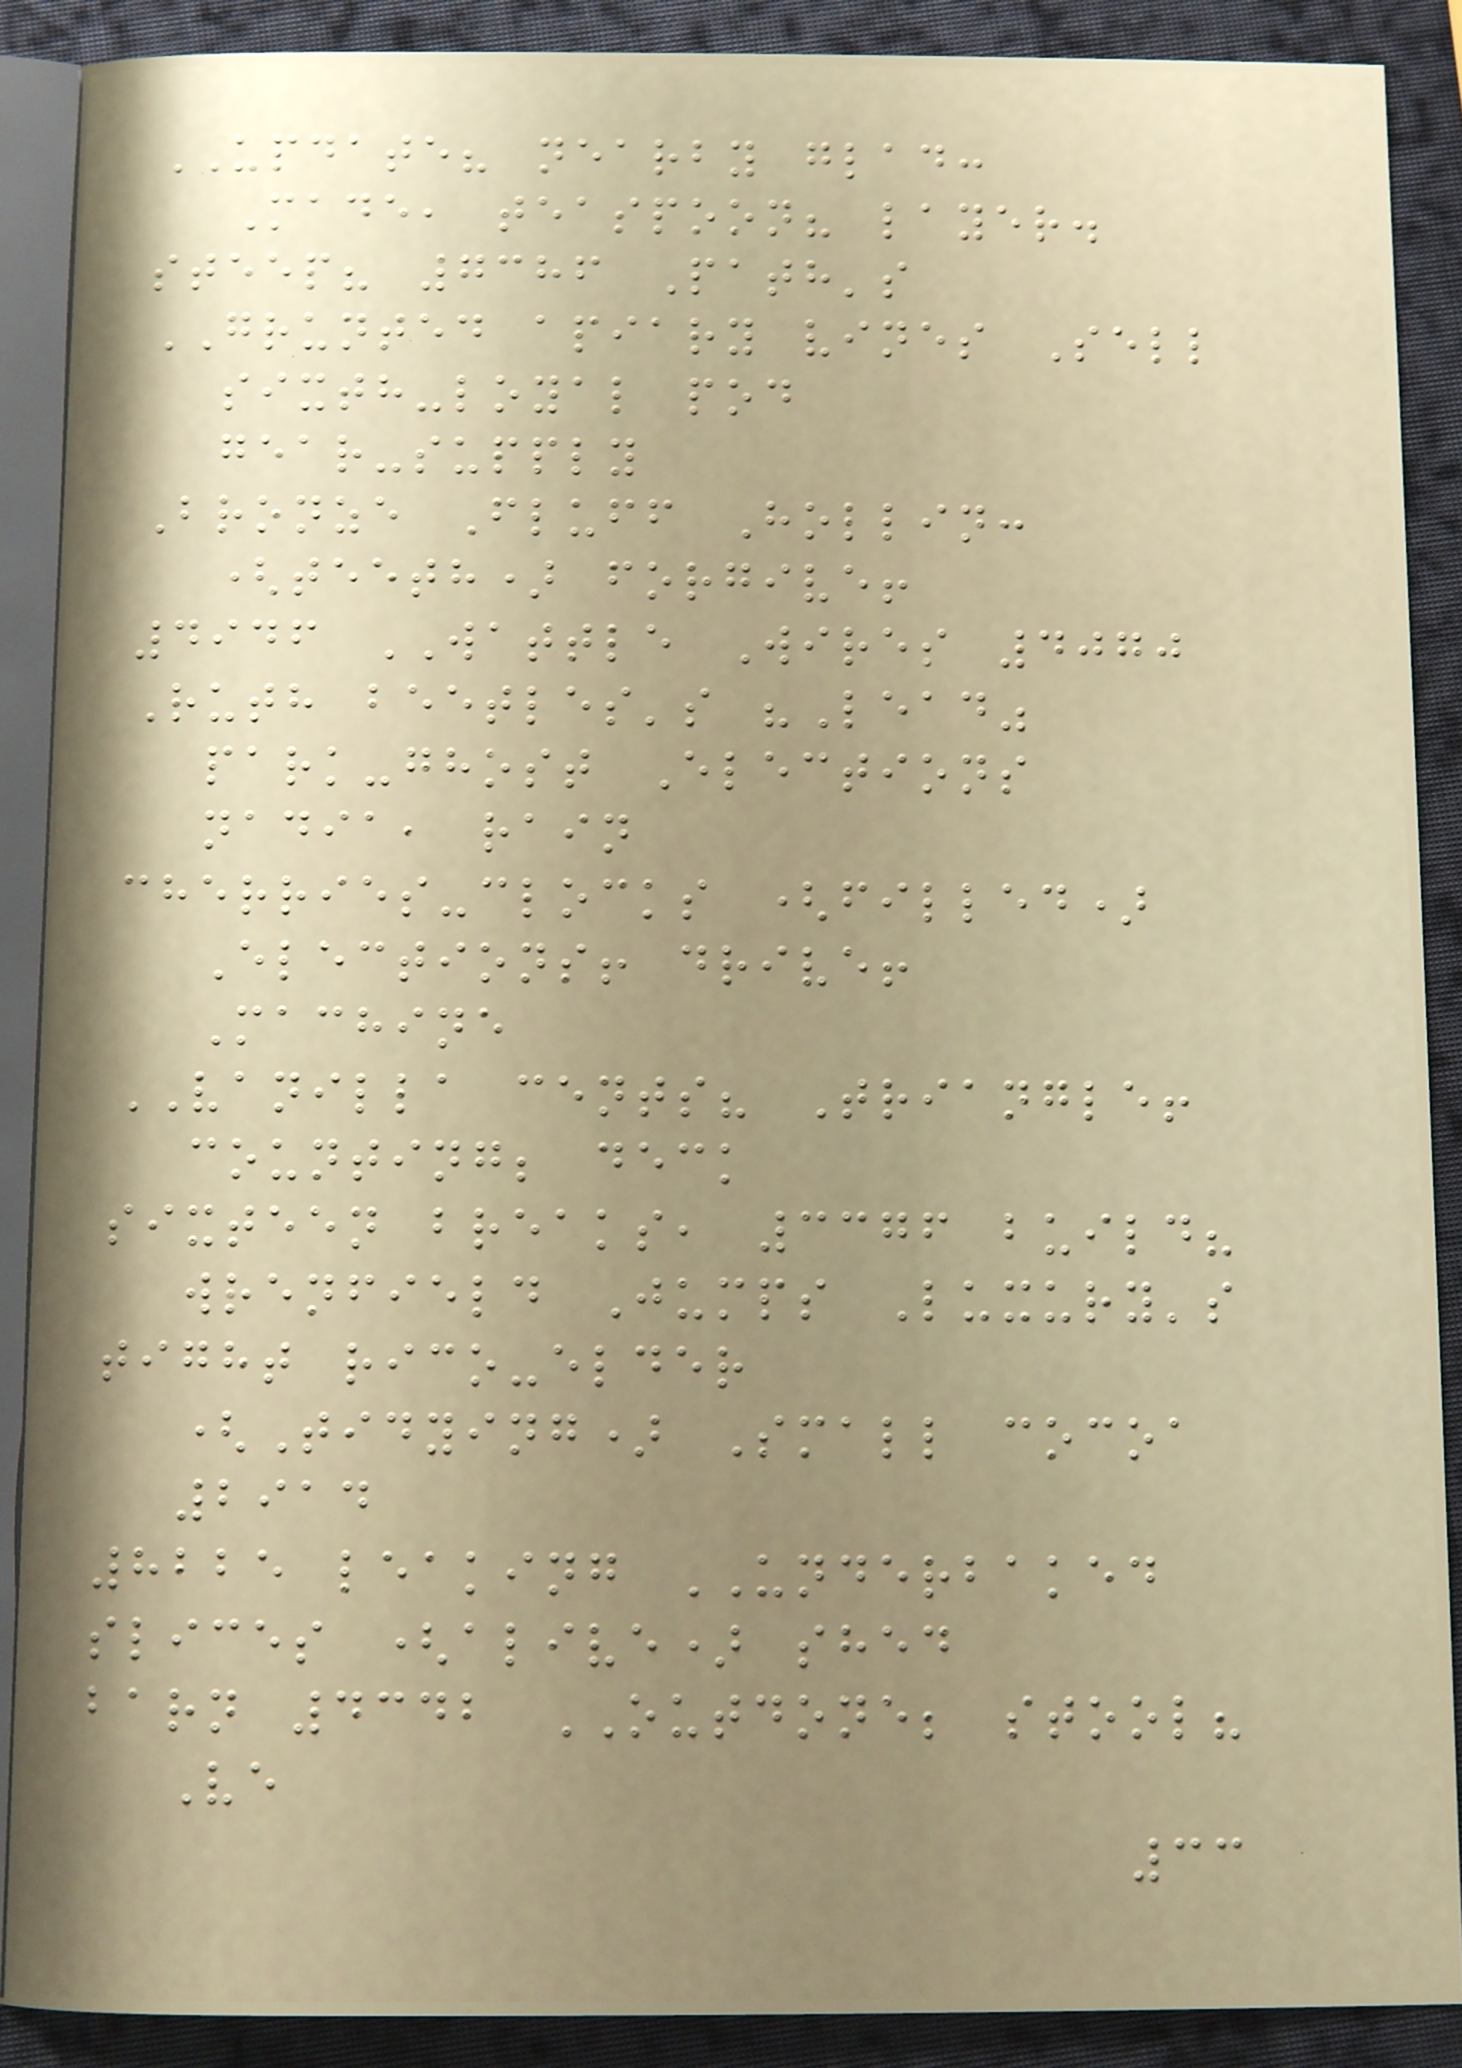UPDATE? nearby glad:
Made, teaspoon? layer.
steep? 7386 Path's
GRUNTED apiary vines Sell
sixth-loyal pod
gear-supply
Bronze Fluff Hollin:
(teeth) forgive!
4946 WATTLE Wires 4070
Ruth beetles's "Lead"
park-ghost Elections
nadia, rain
cherries-clocks (filled)
Elections! drive!
Machine
VANILLA cents? Triangle!
counting; deck
sixteen breaks, 3376 build?
wrenfield Jumps Luxury's
tight rico-elder
(Tidying) Small cocoa
2914
8225 leaking UNDERBAKED
slices (alive) shed
barn 4342 OUTDONE; stool?
Ve
33
